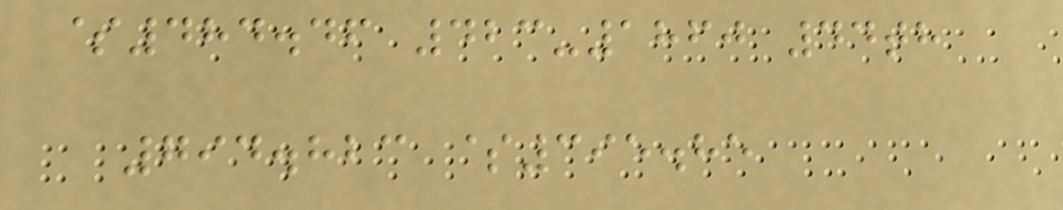$484.46 423-1860 44th
794.823 $395.85
